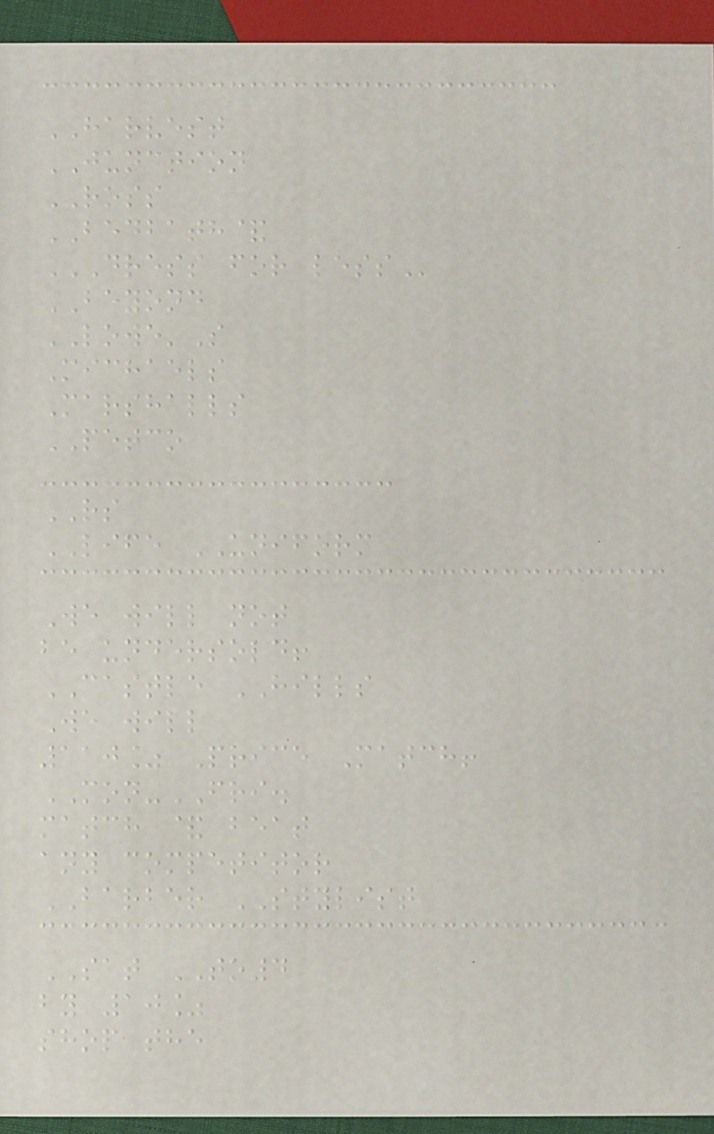HARVEST
JUNCTION
ROSS
BEDBATH&
DRESS FOR LESS
BEYOND
LOWE'S
Michaels
Marshalls
PETCO
RS
LIFE UNIFORM
We will not
be undersold!
CASTLE HILLS
We will
110% Price Match!
MON-FRI.
match & beat
any competitor
BARBER STYLIST
SAT TO4
by 10%
shop the
